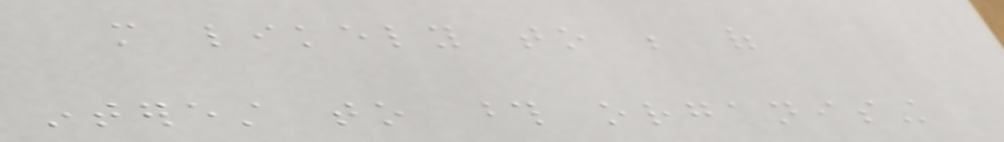more likely to be of
interest to those organising
